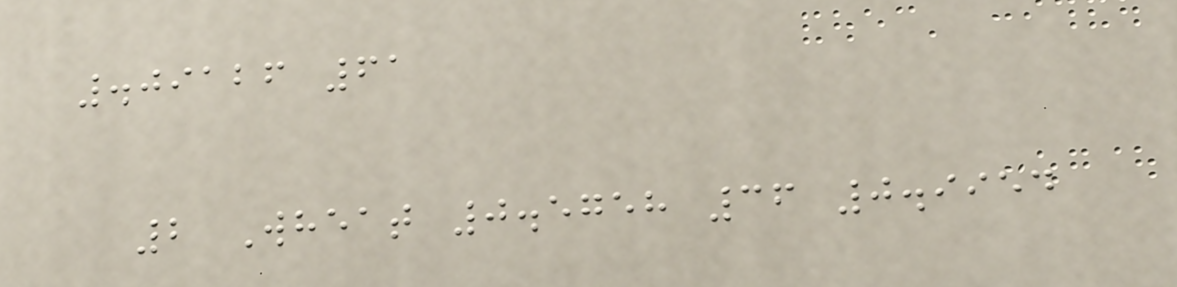.09126 61
2 Wheat 0.5758 36 0.9954
